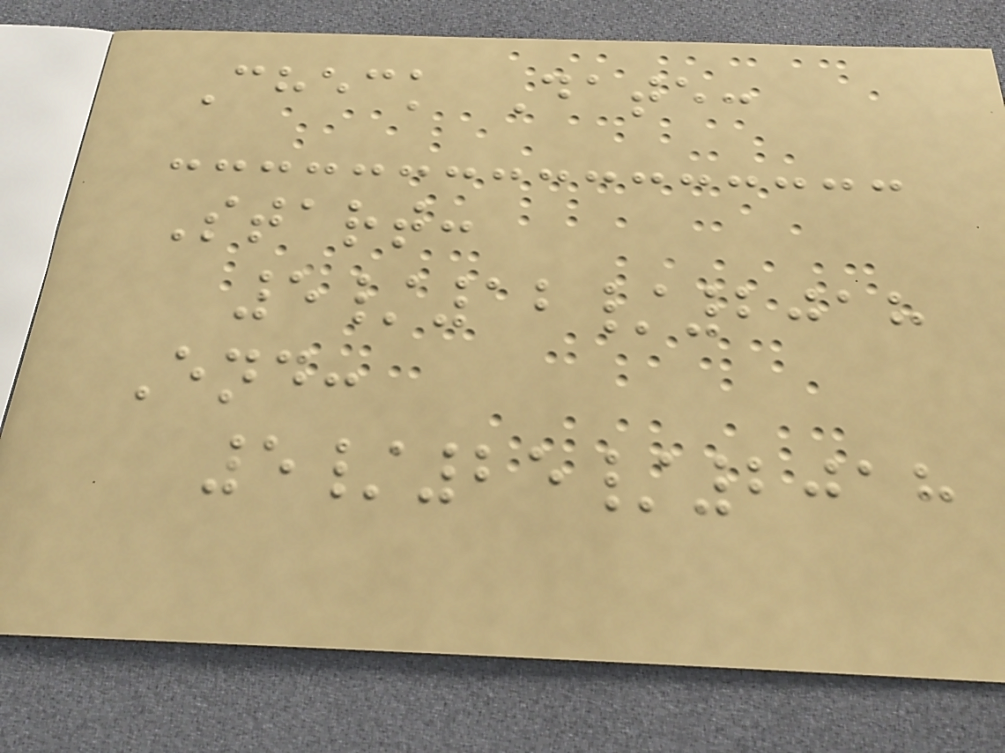Check Date:
Start:
5/12/2018
End:
5/25/2018
